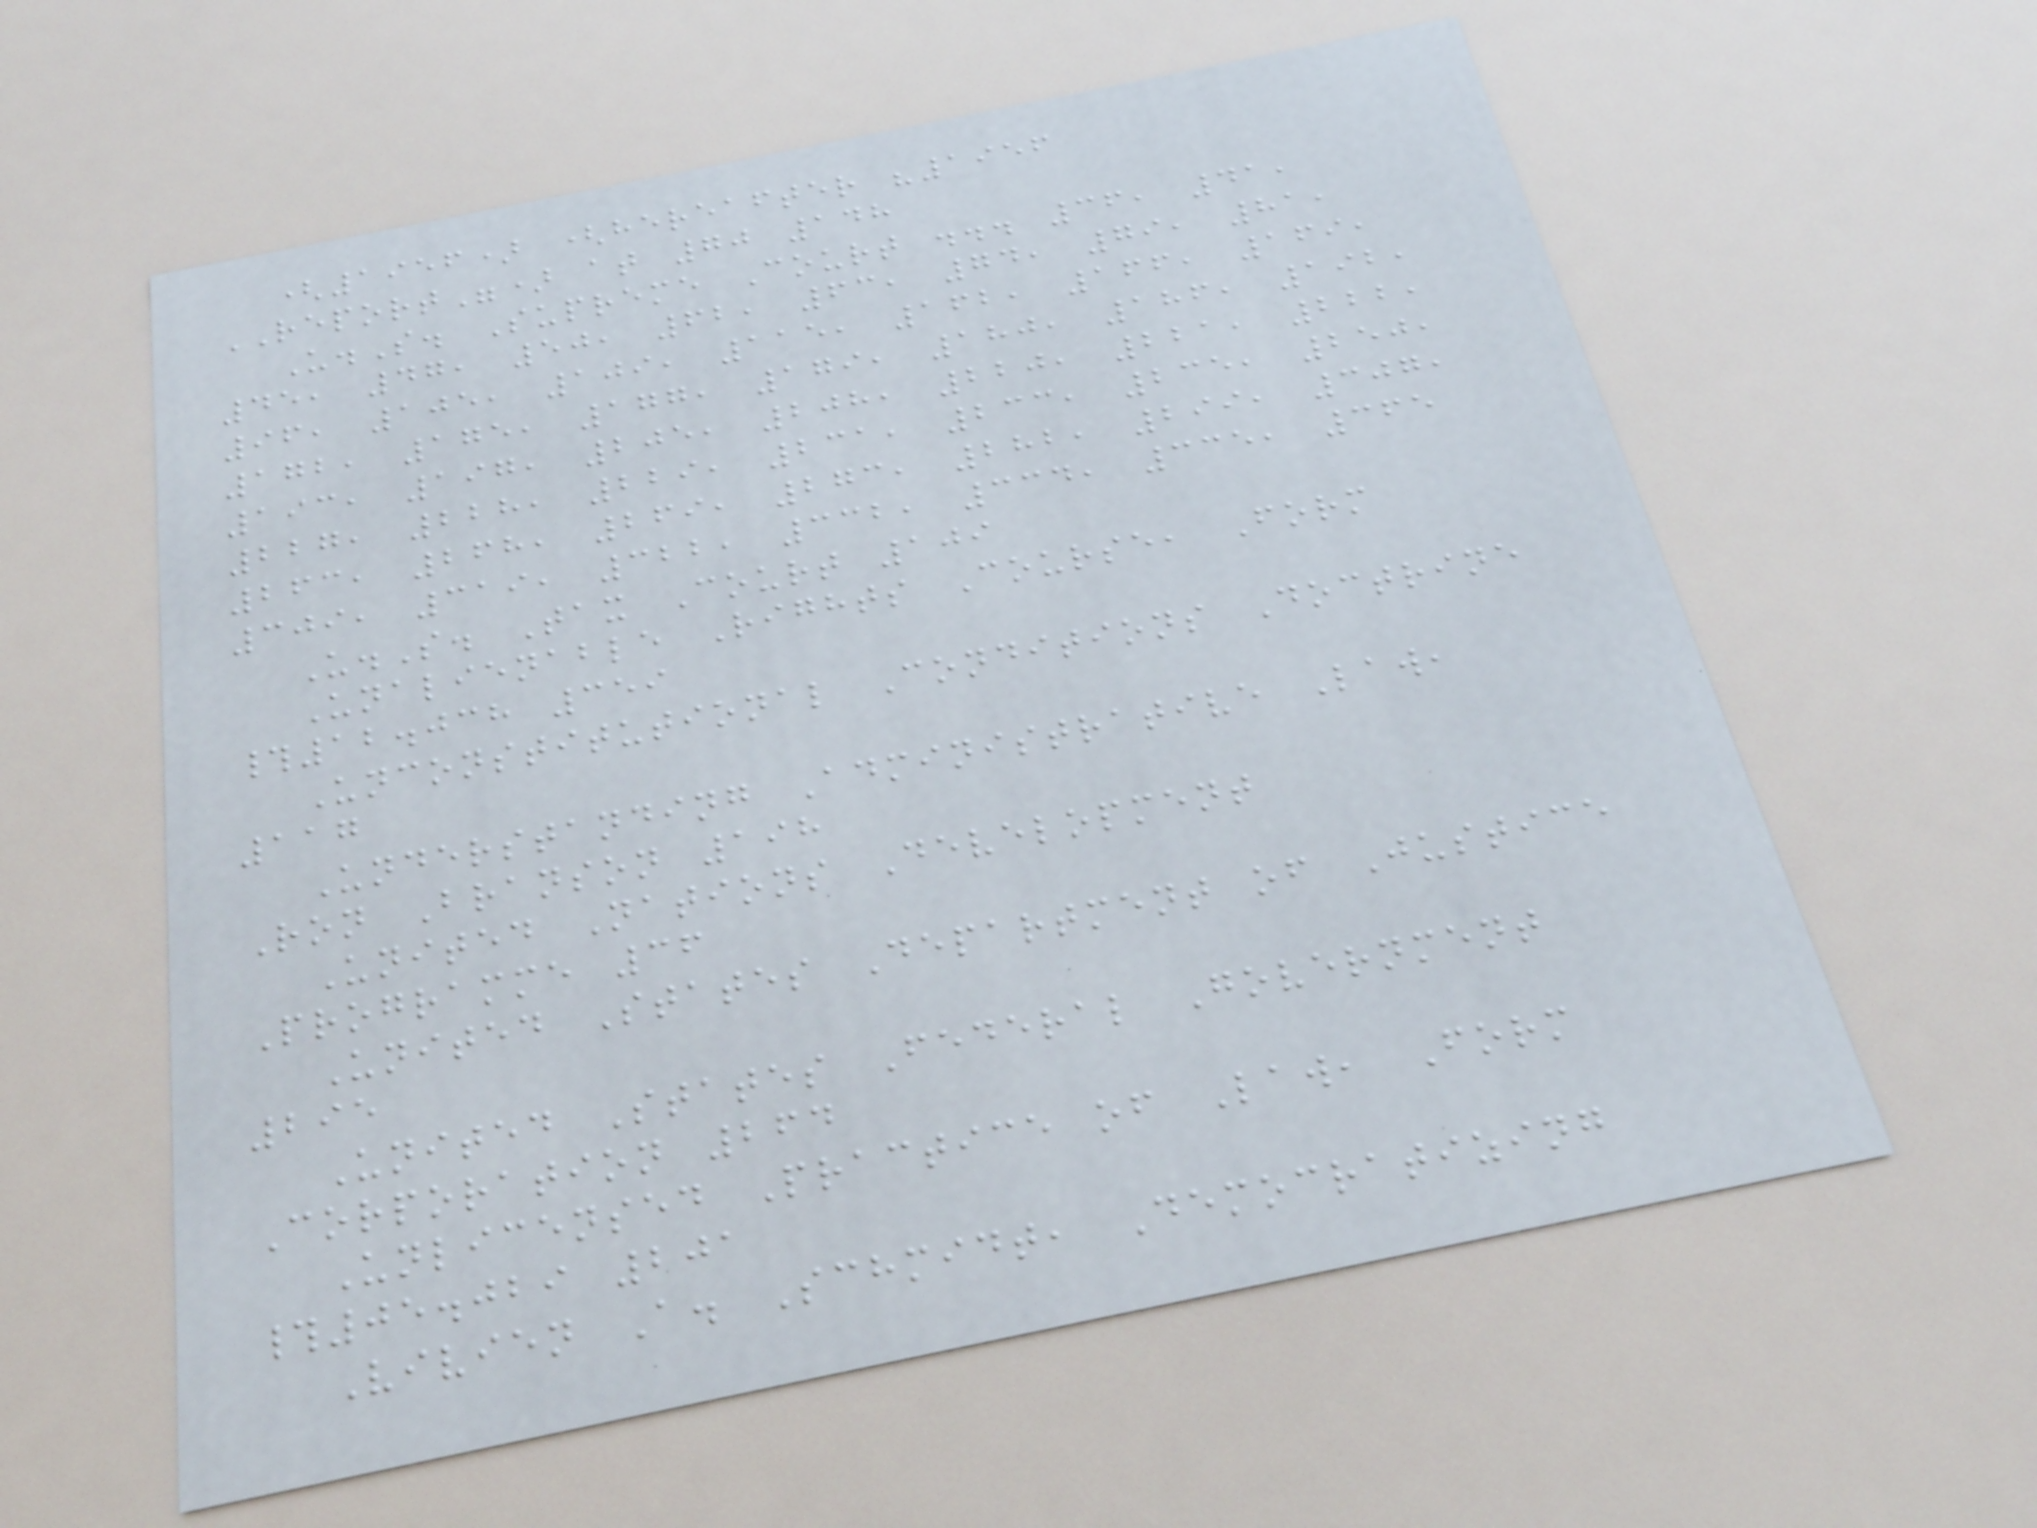(1956) (hereafter "1956
REPORT") at 70 148
U.S. Supreme Court ... 36, 41,
45, 47, 50, 62, 63, 74, 79, 81,
96, 105, 109, 115, 162, 166, 169,
172, 175, 177, 179, 180, 186, 192,
193, 197, 205, 208, 220, 221, 222,
227, 228, 229, 231, 233, 235, 250,
263, 268, 269, 273, 282, 299, 307,
309, 319, 322, 332, 334, 335, 365
U.S. Tax Court 109
Unalienable Rights Course, Form
#12.038 359
Unconstitutional Conditions Doctrine
117
Understanding Administrative Law,
Ron Branson 198
United Nations Development
Programme 36
United States Department of Justice
295
United States Federal Government
Corporation 264
Unlicensed Practice of Law, Form
#05.029 201
Vivien A. Schmidt, Democratizing
